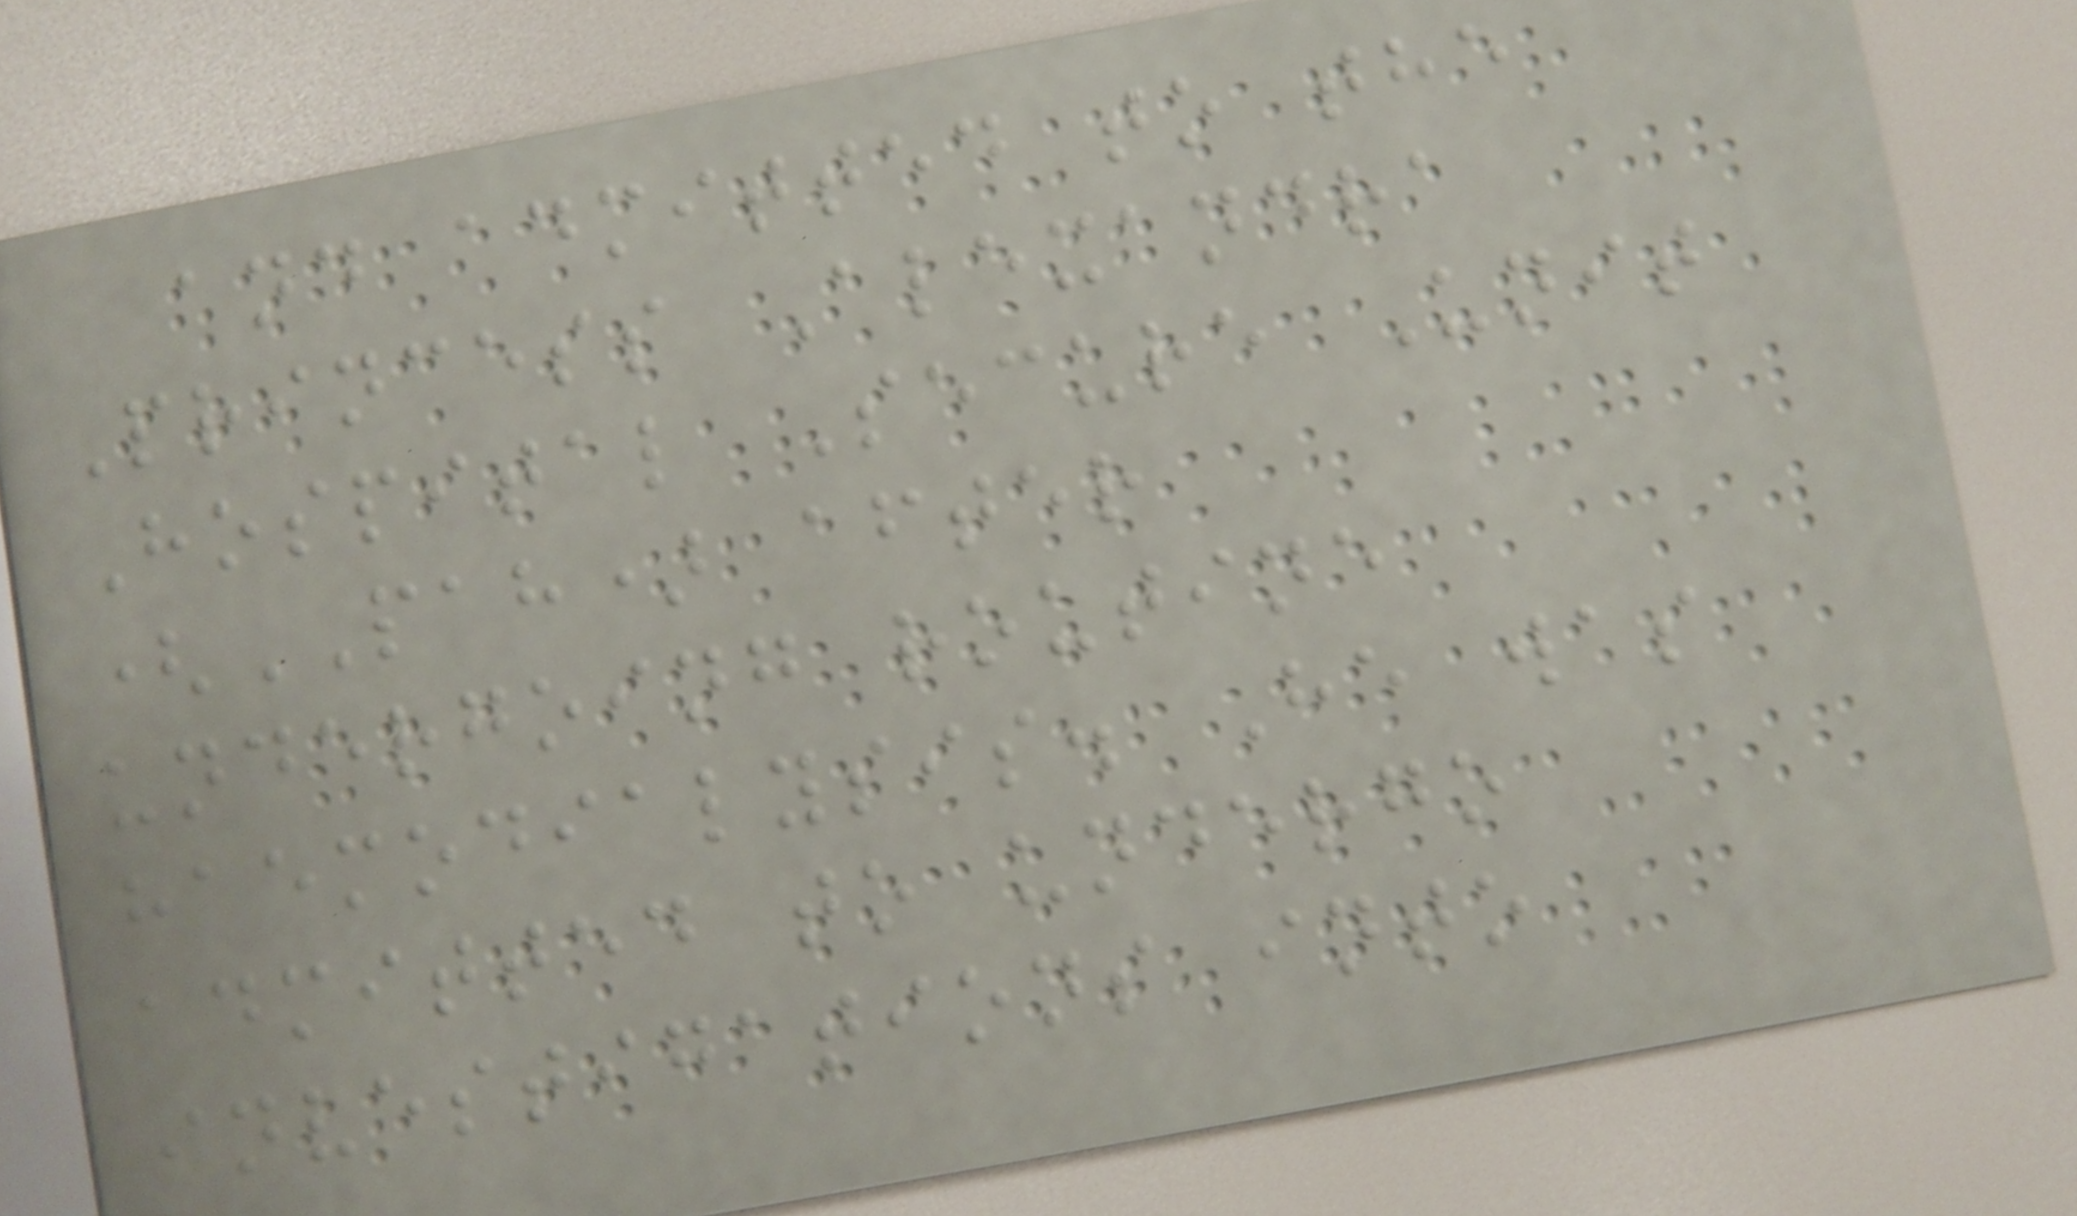and admitted to the
Princess Alexandra
Hospital Secure Unit
(PAH) after
undergoing routine
haemodialysis. He was
admitted to undergo
investigations into
